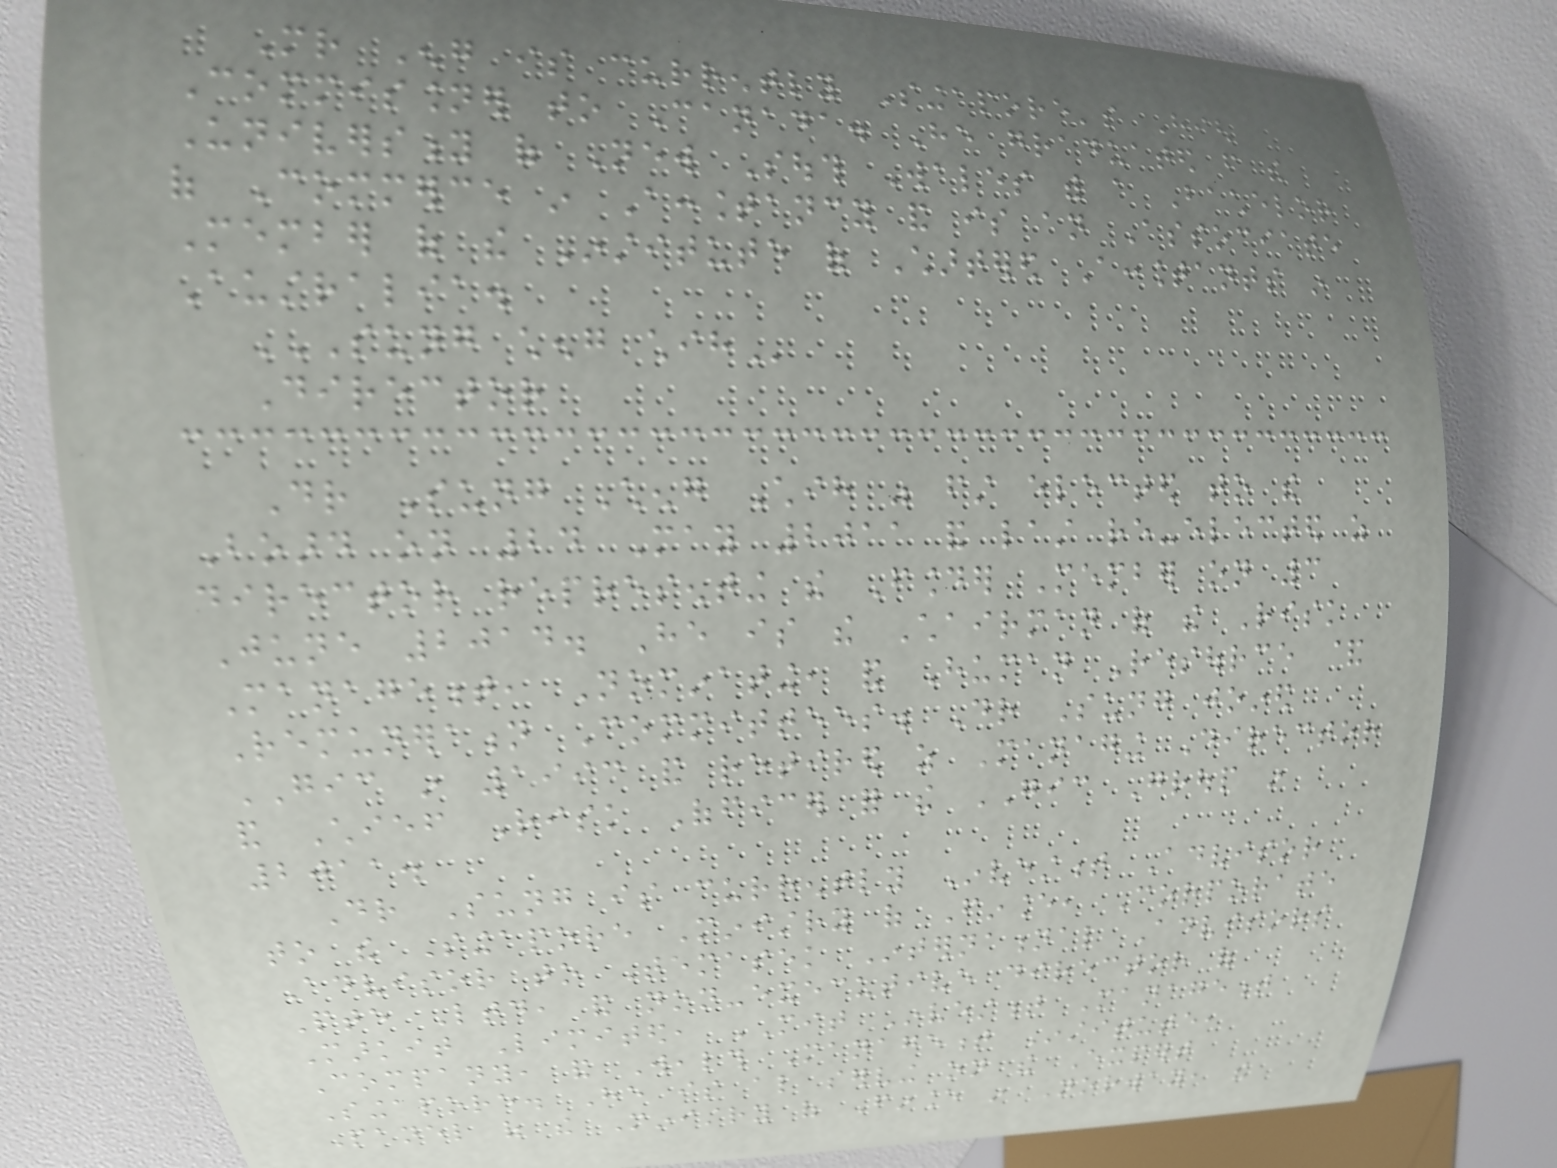Mr Eng is currently Singapore's High
Commissioner to Canada. He graduated from the
University of New South Wales with a Bachelor
of Commerce in Accountancy and is an Associate
Member of the Institute of Chartered Accountants in
Australia.
SUNG CHENG CHIH
Director
Dr Sung Cheng Chih was first elected to the
Board on 24 May 2011 and last re-elected as
director representing the Founder Member on 3
June 2014. He is the Chairman of the Risk
Management, Nominating, and Human Resource &
Remuneration Committees. Dr Sung joined
GIC in 1993 and retired as Managing Director
and Chief Risk Officer for the GIC Group in
2011.
Dr Sung is currently Investment Advisor
to the Singapore Ministry of Finance, Corporate
Advisor to Temasek International Advisors
Pte Ltd, and non-executive director of
Markit Limited, MIT Investment Management
Company, and Wealth Management Institute,
Singapore. He is also serving on the Expert
Panel of the Ministry of Finance in Norway, the
